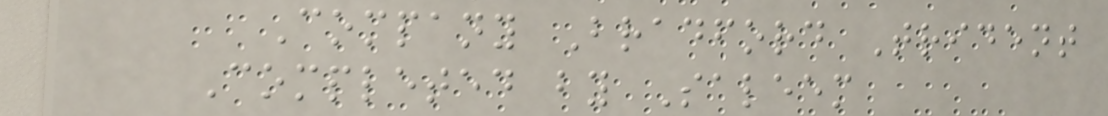Company Bradford Trident
Completed by Saleem
